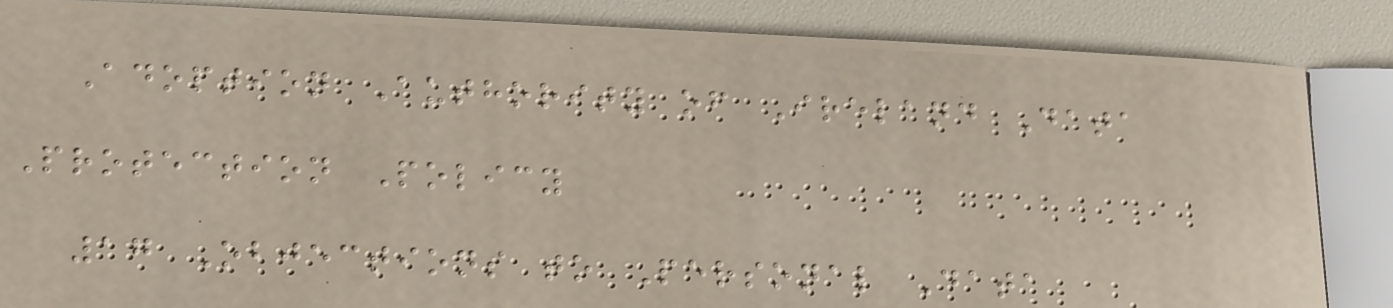Adoption Authority of Ireland Data
Protection Policy
17 Objections to Personal Data
